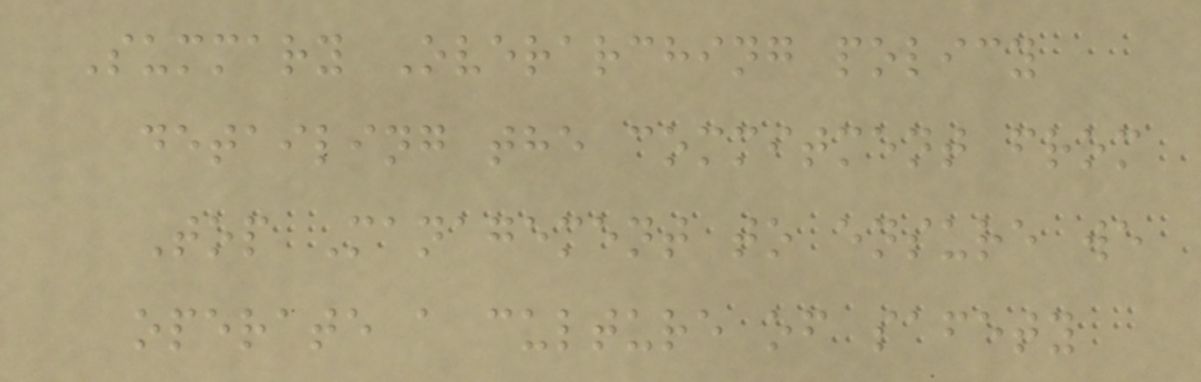Summary Overarching policy
detailing the commitment from
Top Management to ensure we
operate a culture of safety
